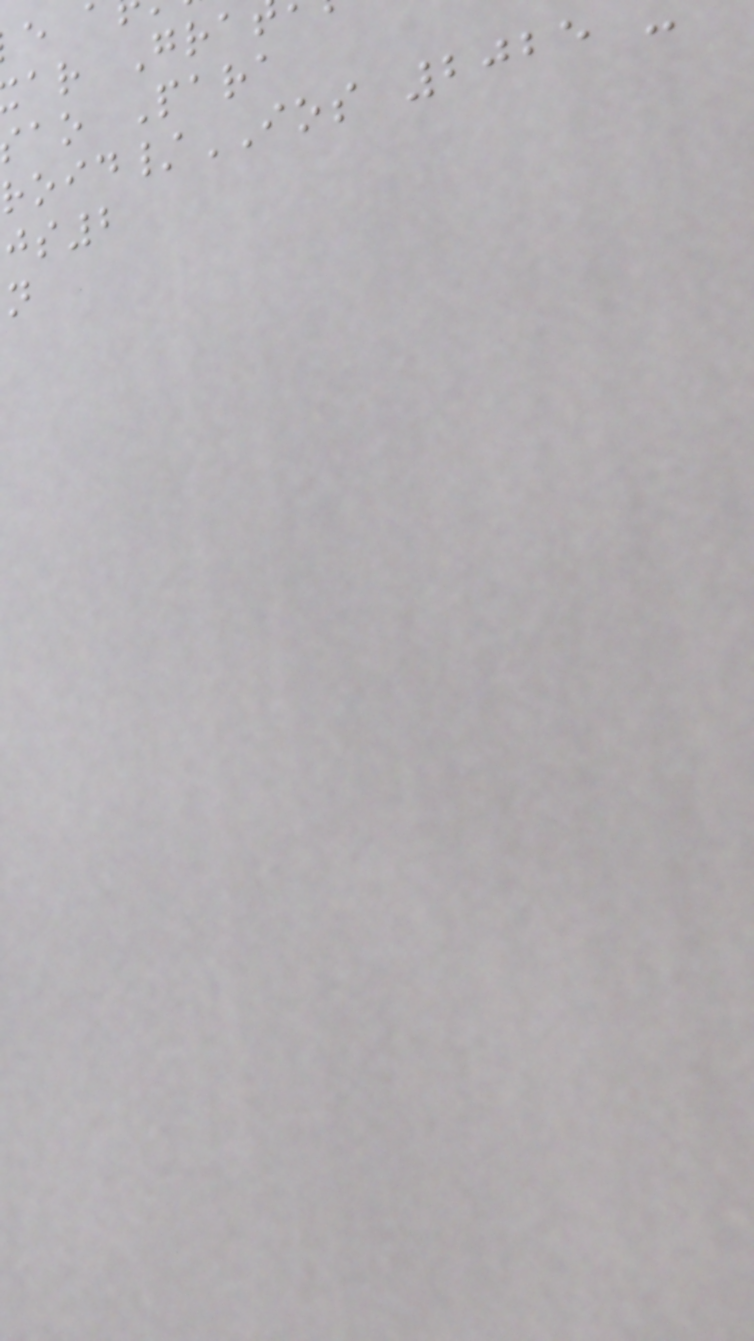ar Gra
ao Para
roid/IOS 2025
js2
